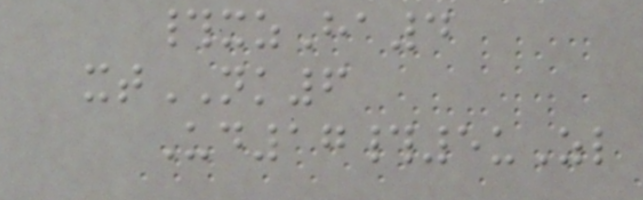#xzHa4
xtNK6
Ud17#5uZl
